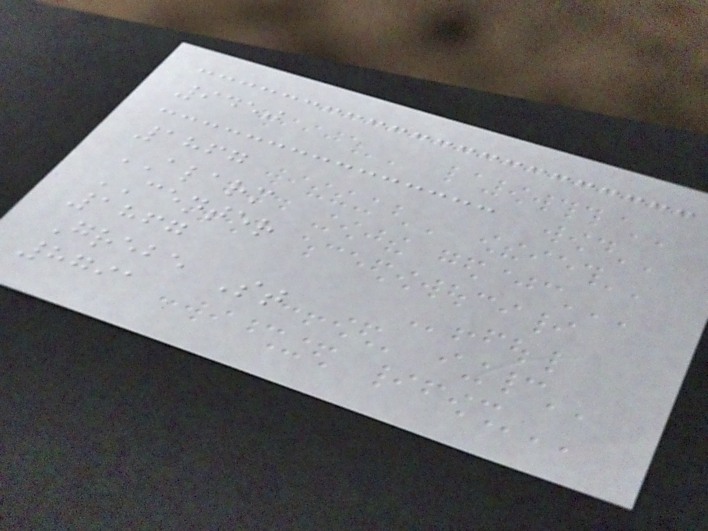9450
1867
ALARM
CENTER
1867
Grebe St
8791
